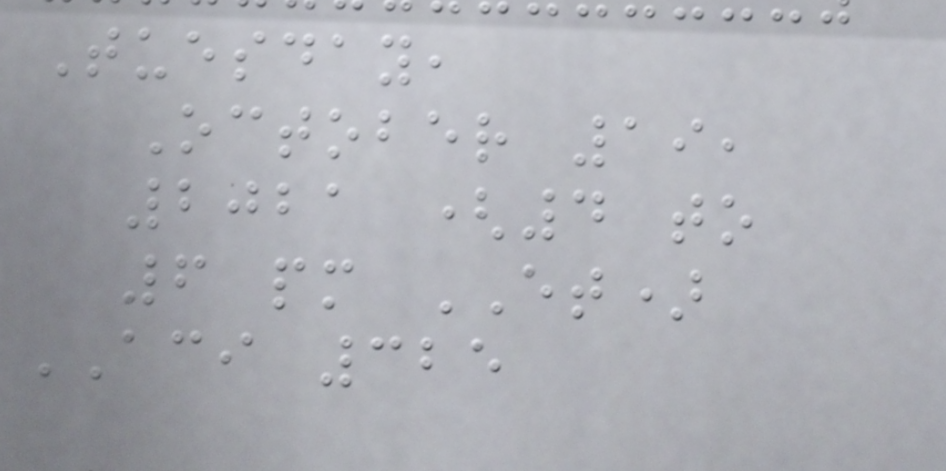Tuesday,
October 19,
2021 (4 to
6 pm ET)
ACI 325
